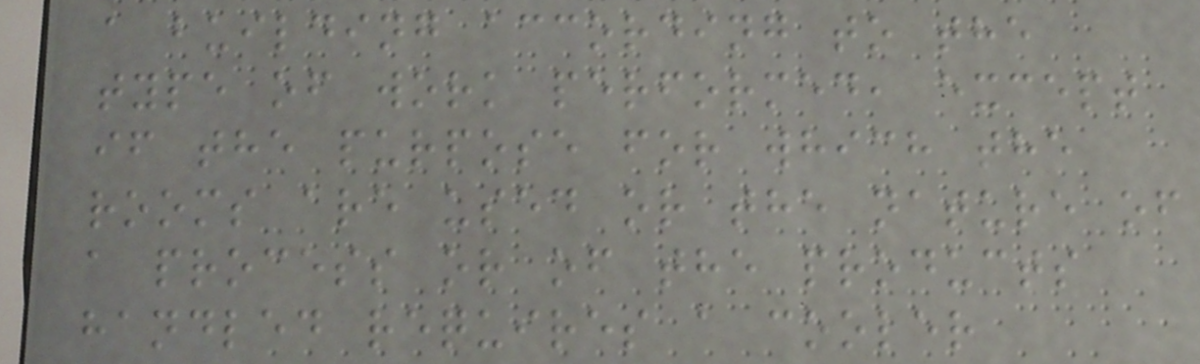a building according to the
type of work performed, except
if the purpose for which the
rooms are used or the nature of
a process or of the products
handled requires a cooler
